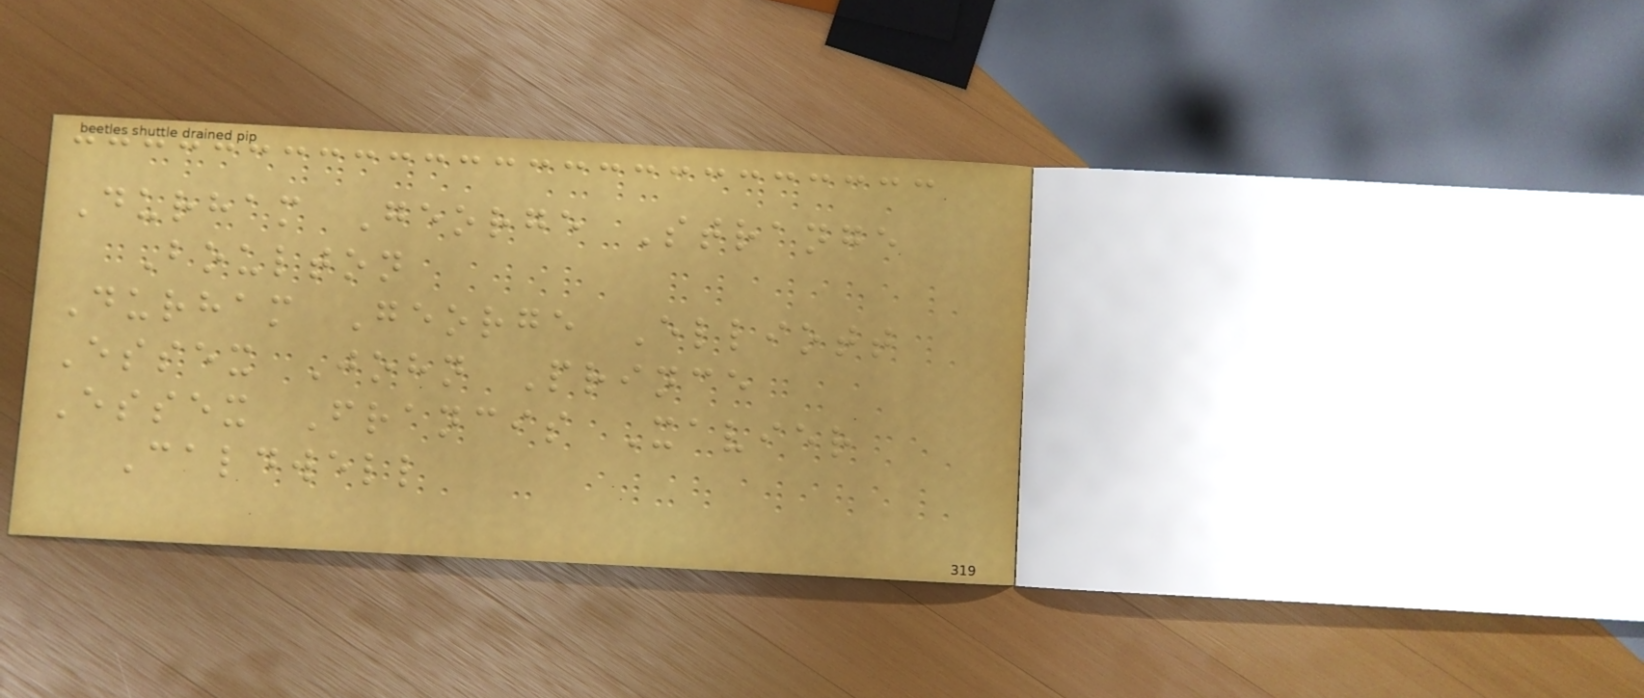Durham George Strange
Boulton
Durham George Elliott
Essex John Prince
Essex Francis Xavier
Caldwell
